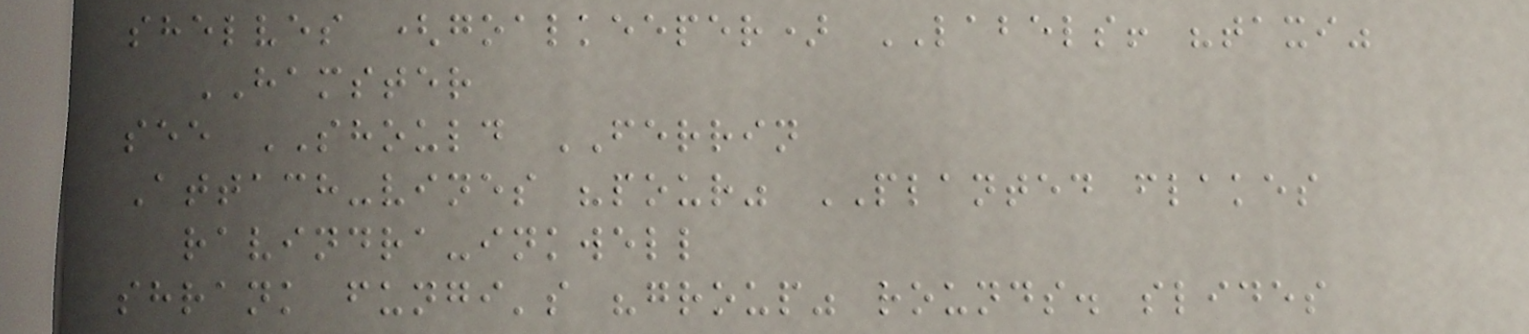shelves (goalkeeper) LABELS! "taxi"
HAMSTER
see SHOULD FERRIN
Attach-vines "pour" PLANTED flakes
ravindra-inkwell
shrank fungi's "group" rounds. slides
